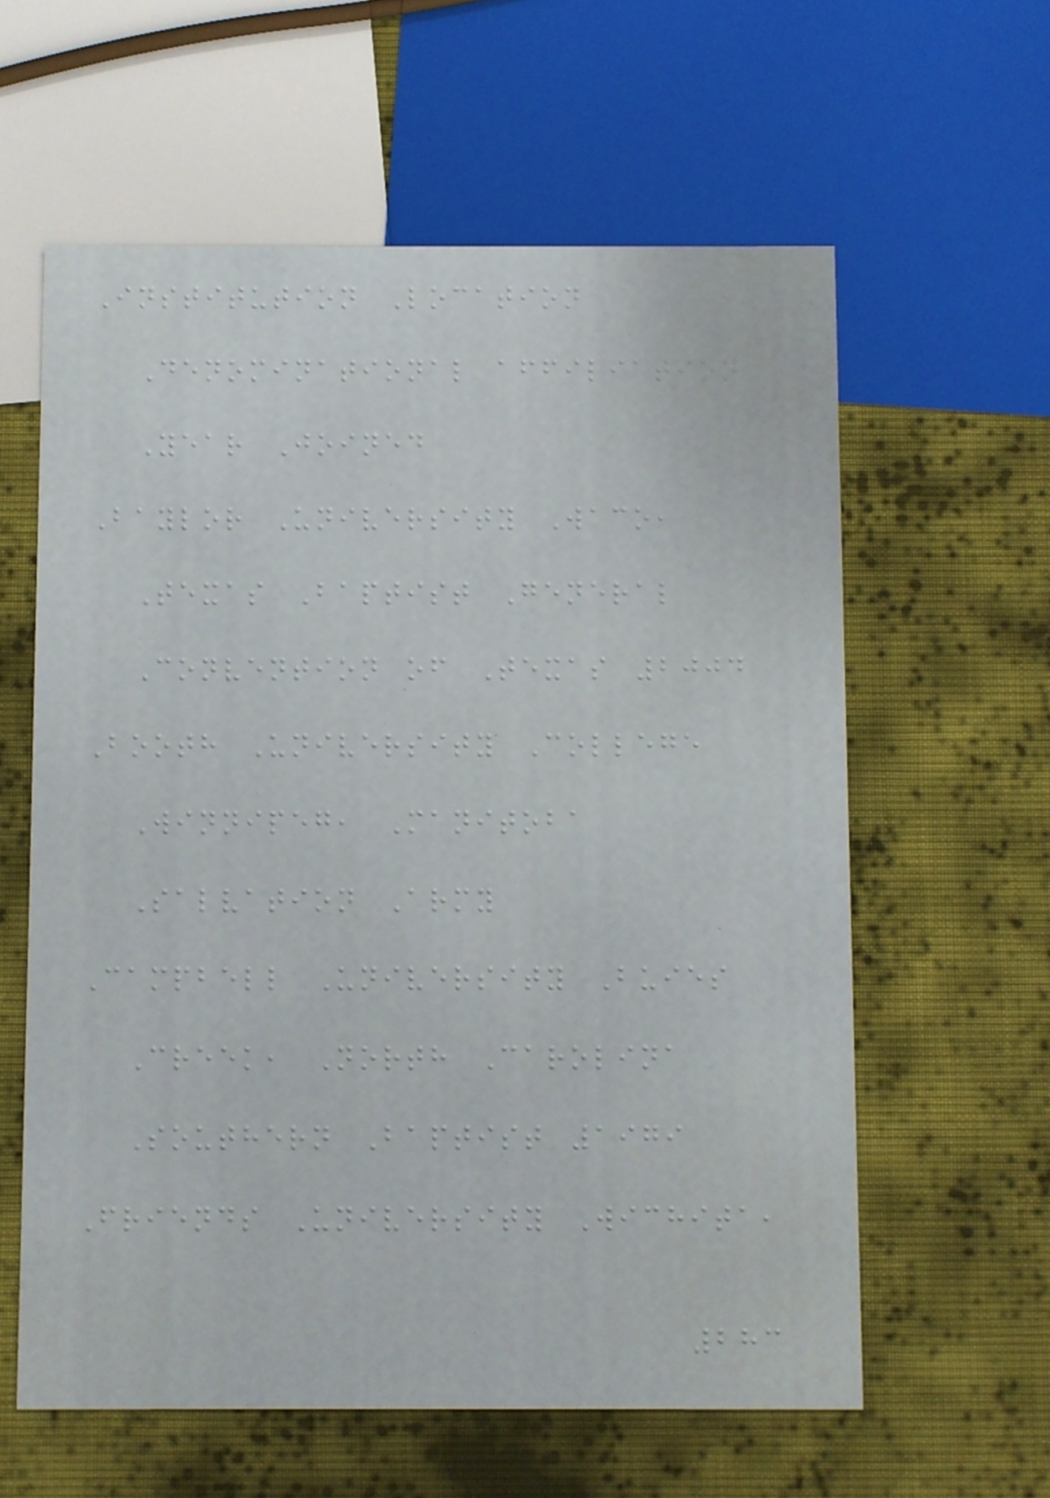Institution Location
Denominational affiliation
Year Joined
Baylor University Waco,
Texas Baptist General
Convention of Texas 2004
Booth University College
Winnipeg, Manitoba
Salvation Army
Campbell University Buies
Creek, North Carolina
Southern Baptist 1979
Friends University Wichita,
283
